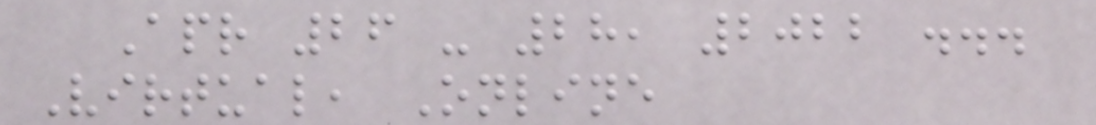Apr 26 - 28, 2022 ...
Virtual, Online
